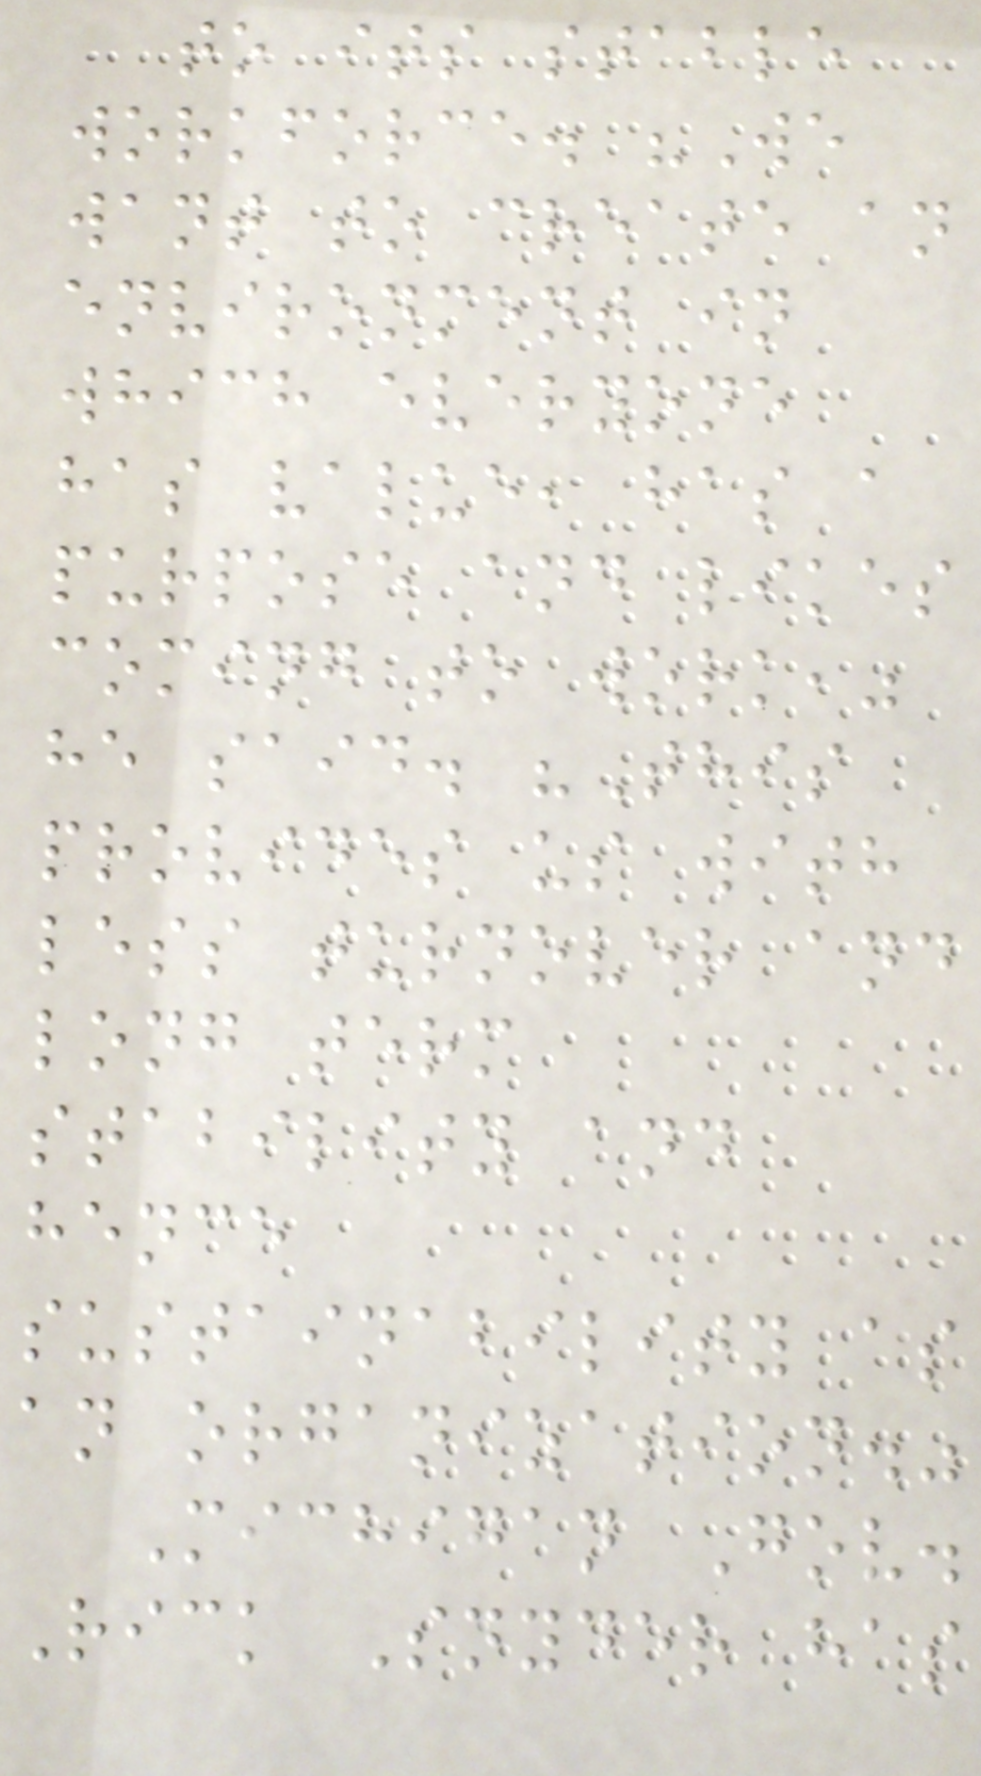to its stable
workforce. "We
want to create an
environment in
which everyone
has value, has a
purpose and likes
coming to work,"
he said. "This
provides us with
less turnover and
long term
stability and
hence
sustainability as
an organization."
Michigan Gov.
Rick Snyder has
